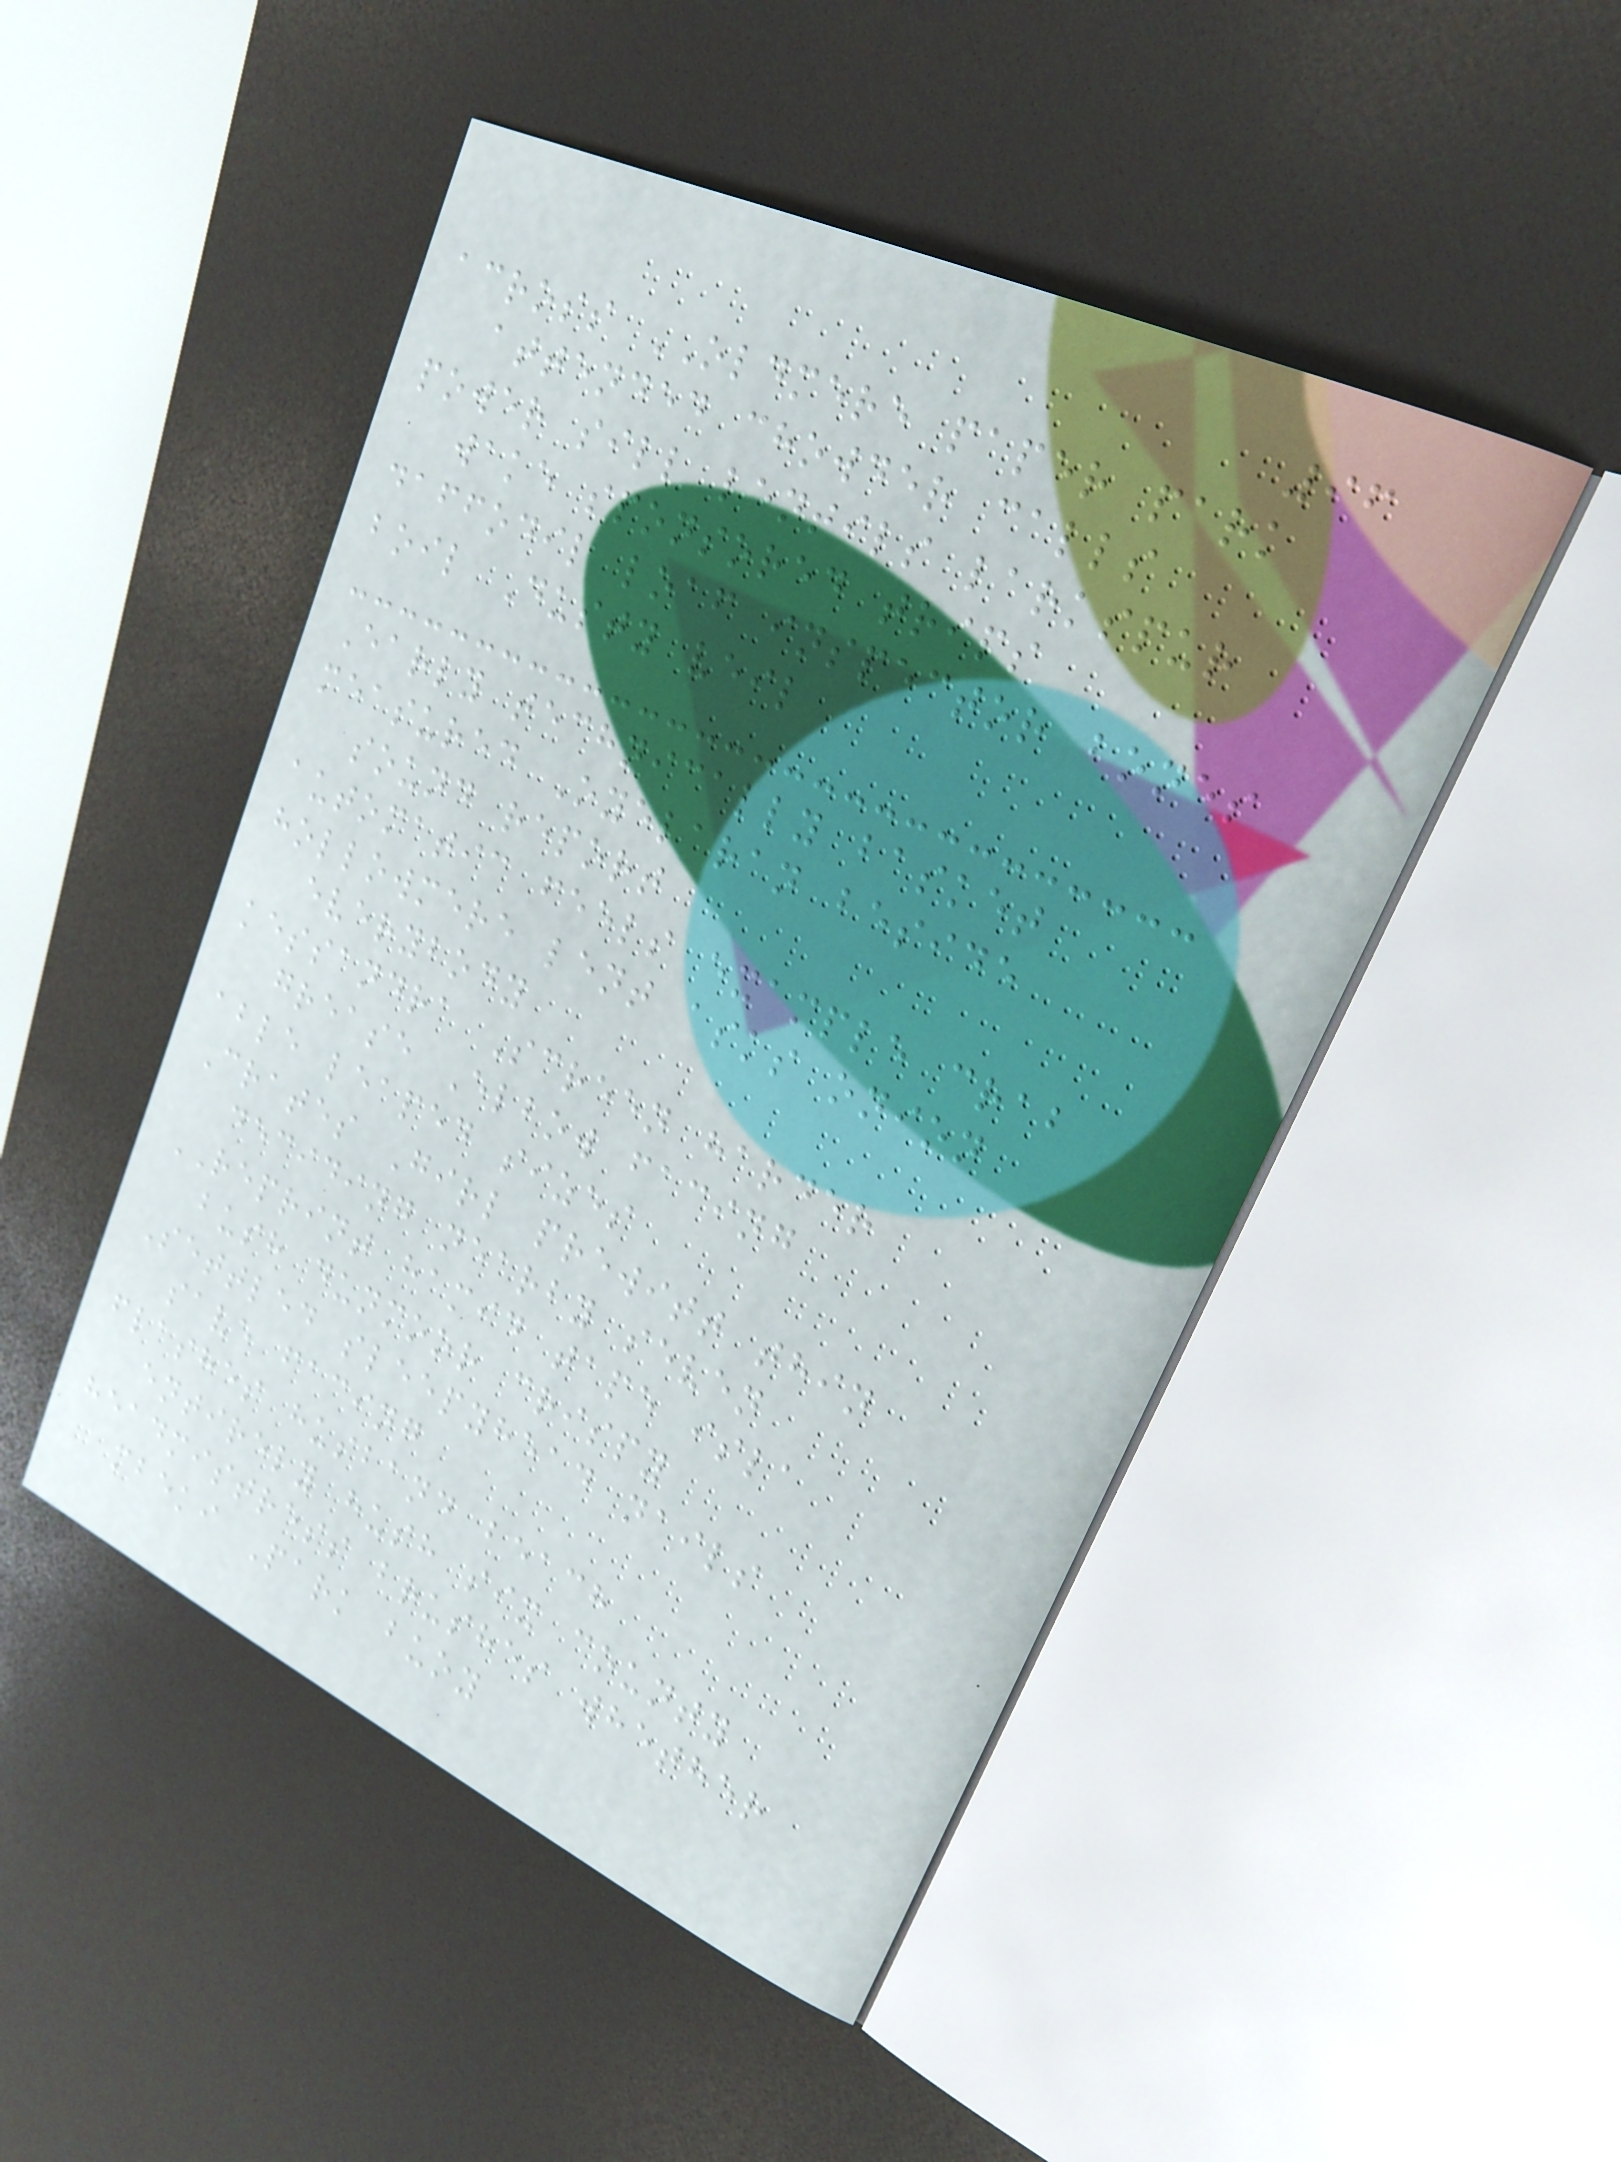96
across OLDMERE paper park
attended chowder calls
power sill lentils larkspur
wake sponsored trips
daffodil loaf inspector bones
boil Dusty veil
Early technically basket
measured Oyelaran beside
sound report
automatic feels example crab
hollowmere lent asks onion
everybody
kessandra Screen harder
grease Elbow facing
able leaped sizes
Crates Girl prewitt thin
deciding nearby seven
REPRINT hamid tape isla
bush dunmoor crispy
Settled sleepyhead nails
save facing
flashes husband beach
entirely hush six county
headmistress brushes whether
mbeki Park buoy
